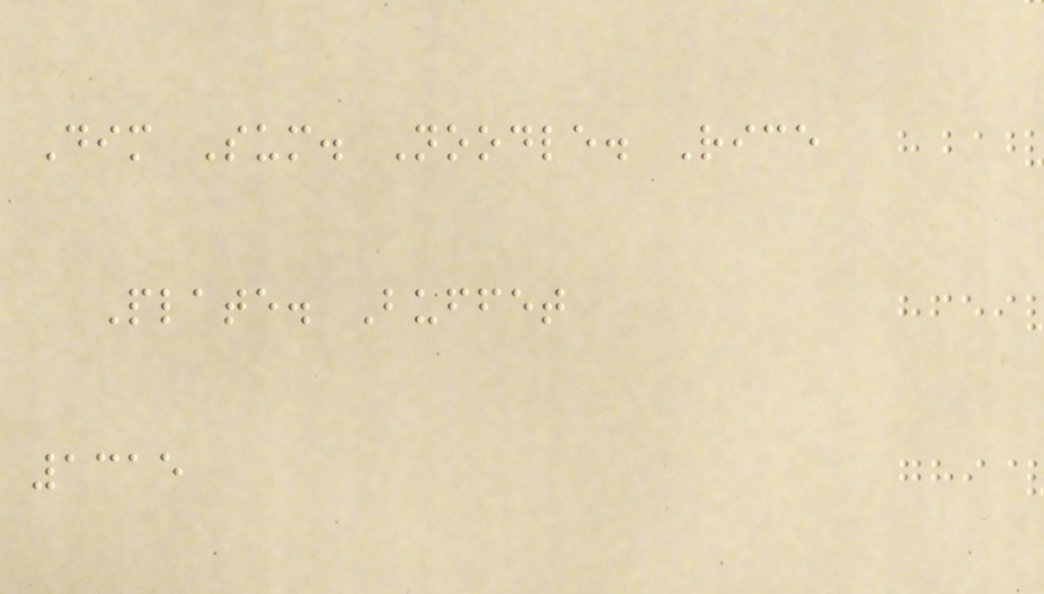Dim Sum. Noodle. Rice
Plate. Buffet
1315
